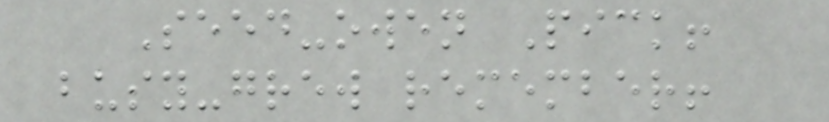Seed-owen Pick!
busy-grew remember!
